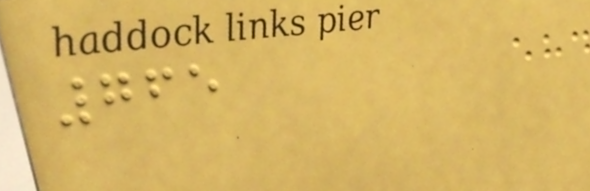765
